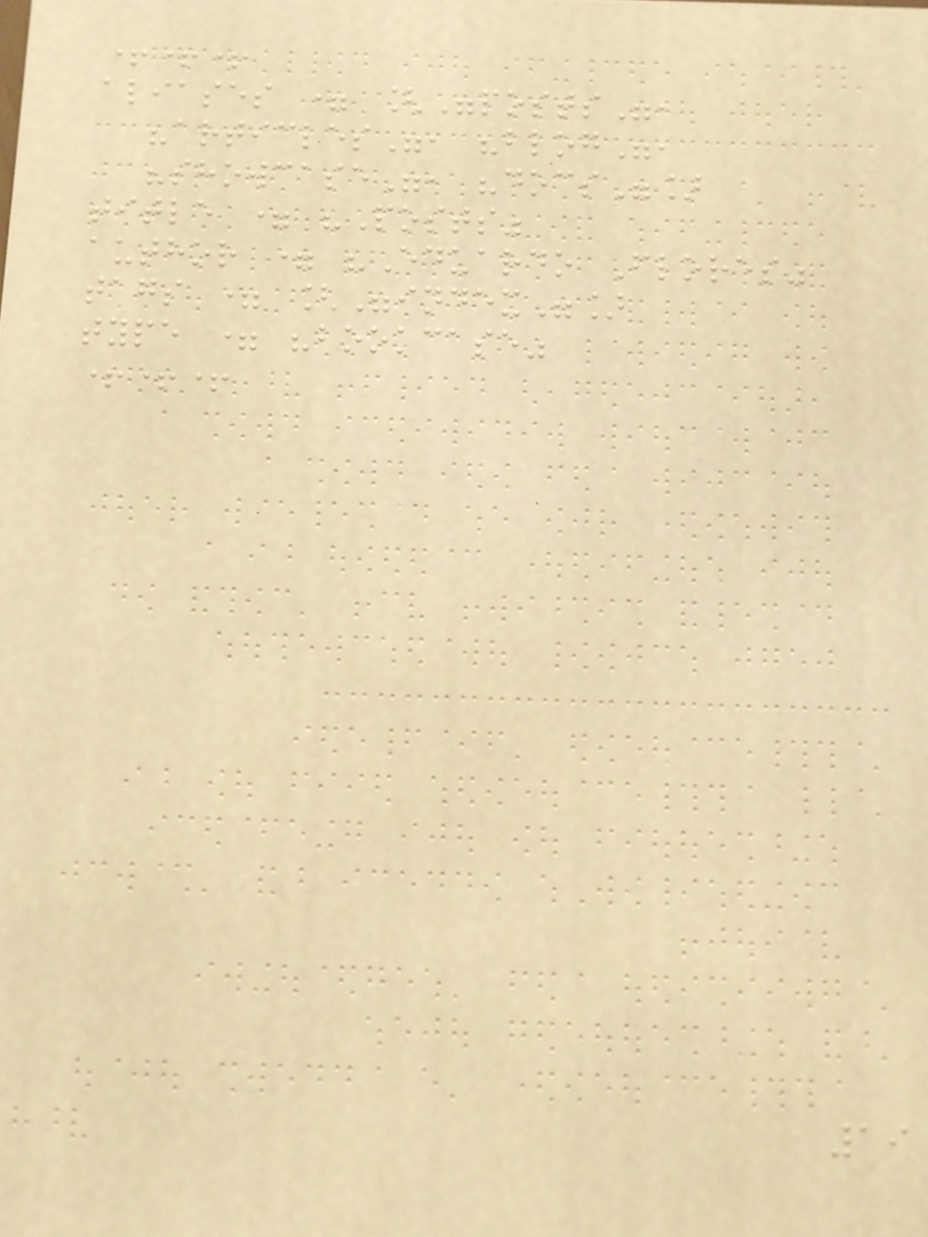+++
aliases = ["posts",
"articles", "blog",
"showcase", "docs"]
title = "Posts"
author = "Eduardo Flores"
tags = ["index"]
type = "bookcase"
+++
19
